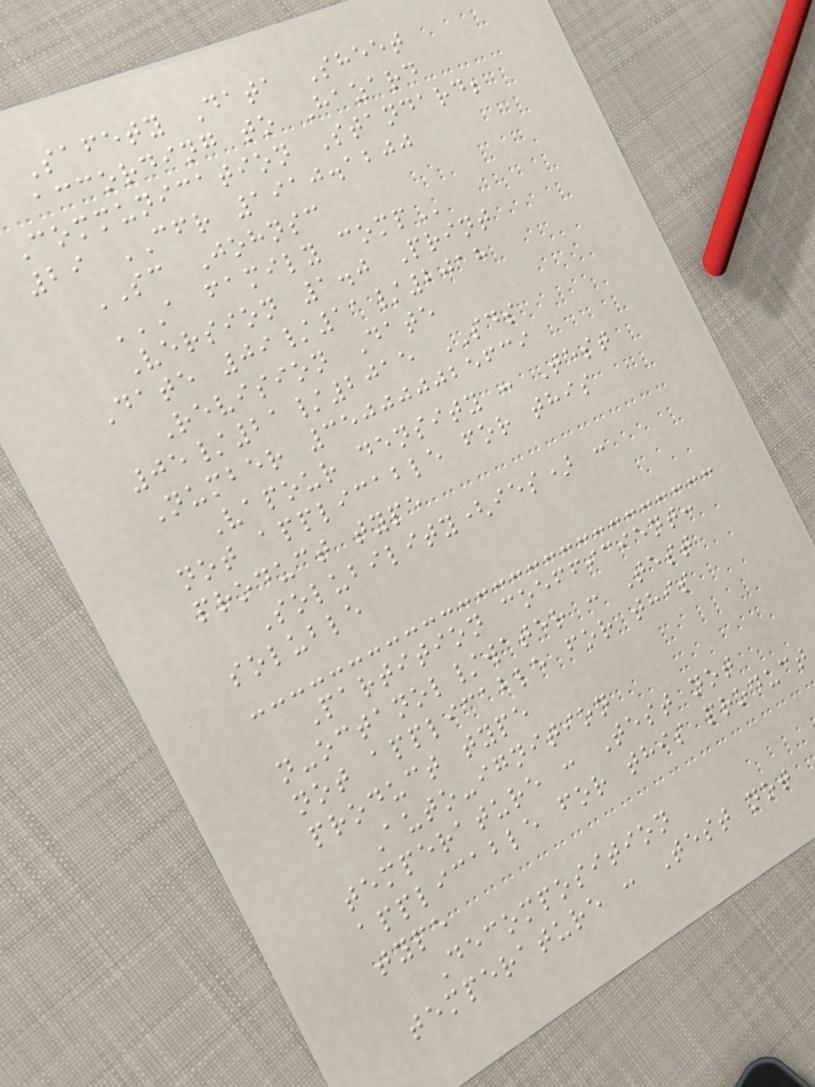Safety Data Sheet
according to Hazard
Communication Standard;
29 CFR 1910.1200
SC Johnsc
A FAMILY COMP
Version 1.0 Print
Date 09/11/2018
Revision Date
05/21/2015 SDS
Number 350000025639
Vapour density : Test
not applicable for this
product type
Solubility(ies) :
soluble
Partition coefficient:
n-octanol/water : Test
not applicable for this
product type
Auto-ignition
temperature : Test not
applicable for this product
type
Decomposition
temperature : Test not
